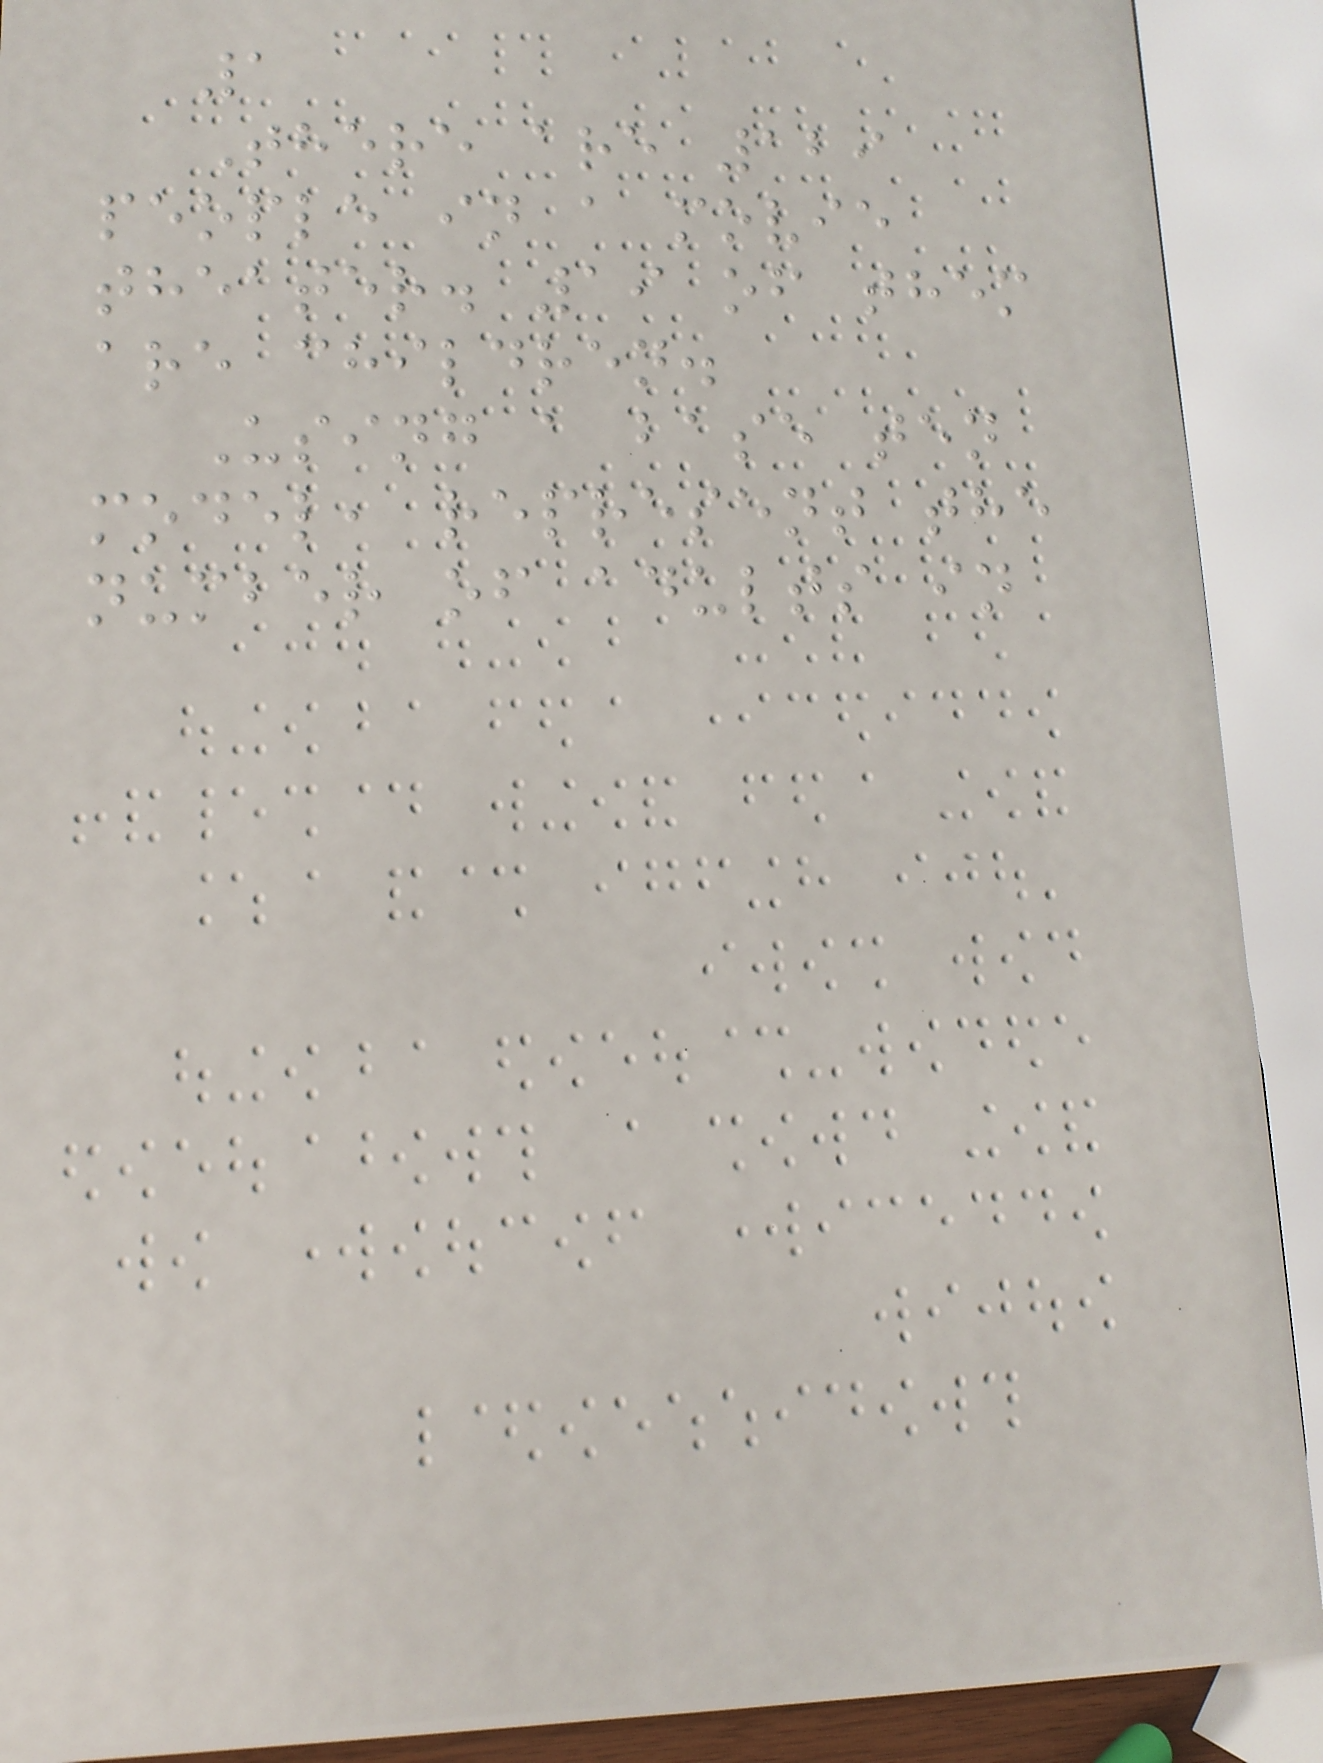1
There are 129
people in a movie
theater. 19 of them
are children.
Using a base ten
model, represent the
number of adults in
